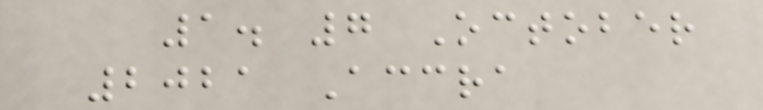1. 7 October
2021 Accra
